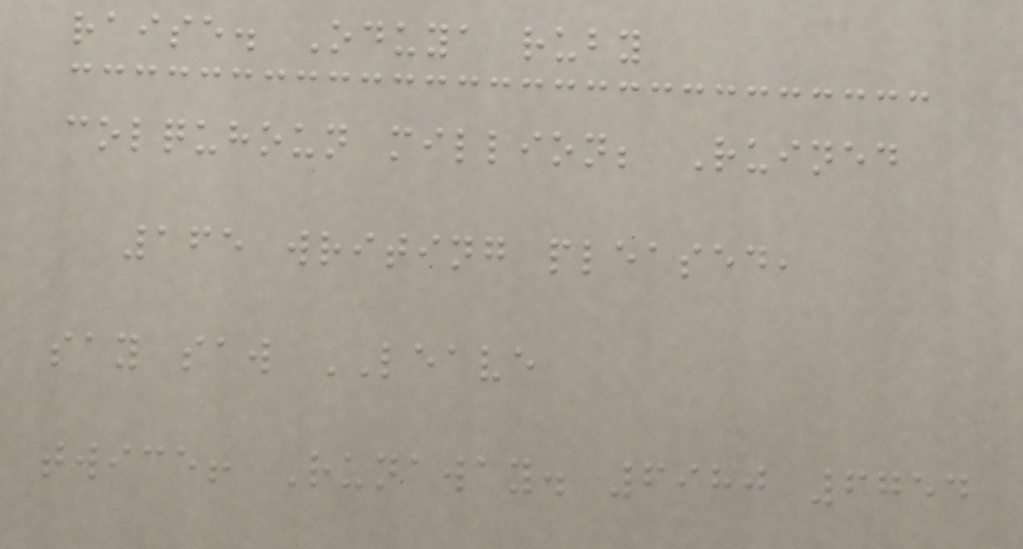raise. Oduya ruby
colquhoun million; Ruined
165 writing pleased,
say saw LEAVE
twice! Runaway. 6980 6754
